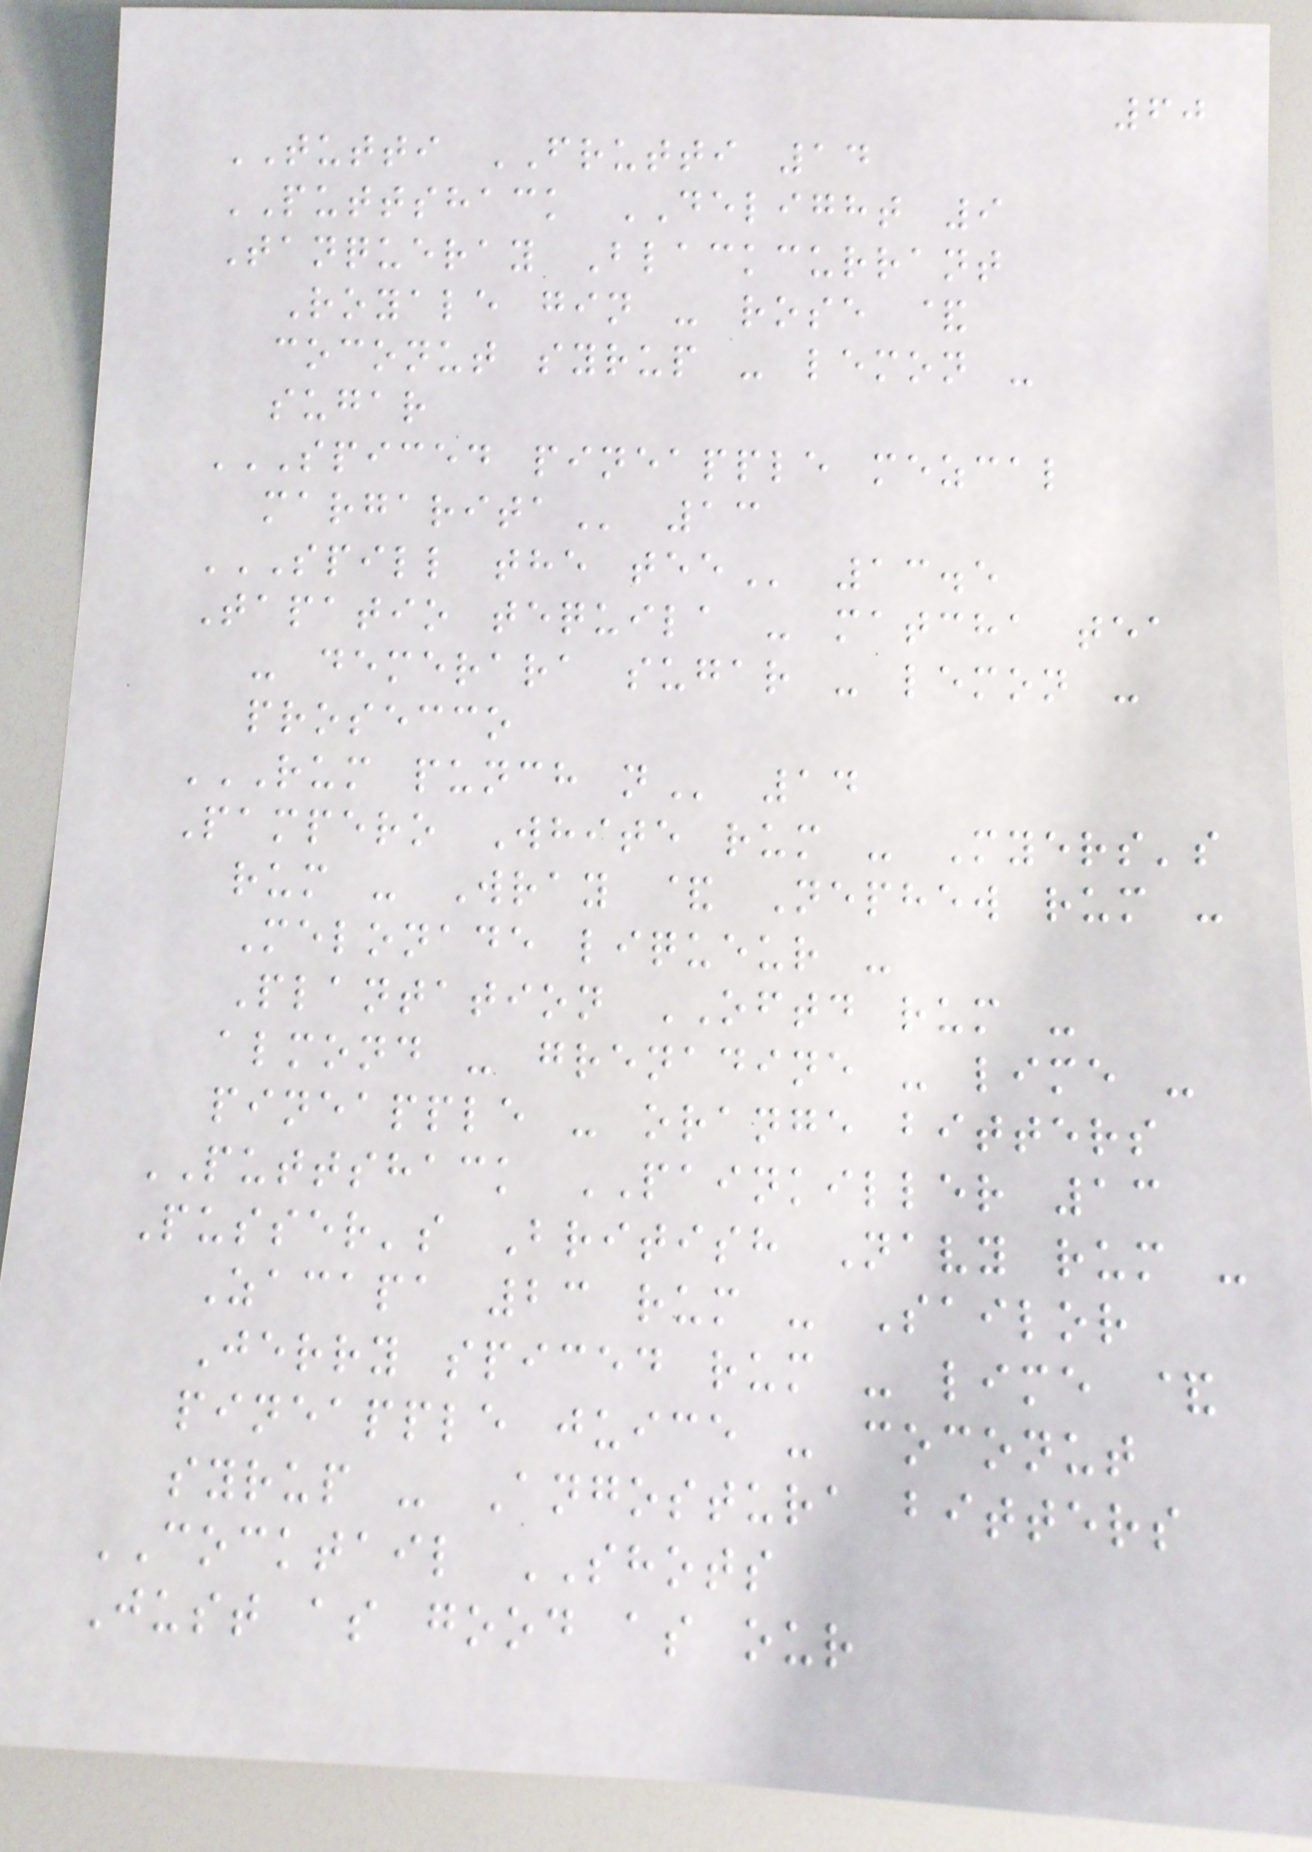60
TUTTI FRUTTI 14
PUTTSHACK DELIGHT 9
Tanqueray Blackcurrant
Royale gin - rose &
coconut syrup - lemon -
sugar
SPICED PINEAPPLE MEZCAL
MARGARITA 13
SPILL THE TEE 13.5
Tapatio tequila - matcha tea
- demerara sugar - lemon -
prosecco
RUM PUNCH N 14
Pampero White rum - Myers's
rum - Wray & Nephew rum -
Melonade liqueur -
Plantation OFTD rum -
almond - grenadine - lime -
pineapple - orange bitters
PUTTSHACK PAINKILLER 13
Pusser's British Navy rum -
Zacapa 23 rum - Sailor
Jerry spiced rum - lime &
pineapple juice - coconut
syrup - Angostura bitters
COCKTAIL SHOTS
Just as good as our
